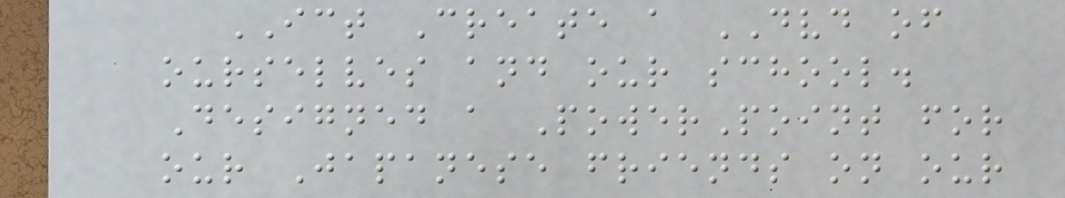ICT Create a DVD of
ourselves and our school.
Designed a PowerPoint for
our Japanese friends on our
